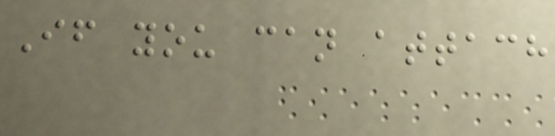If you can attach
